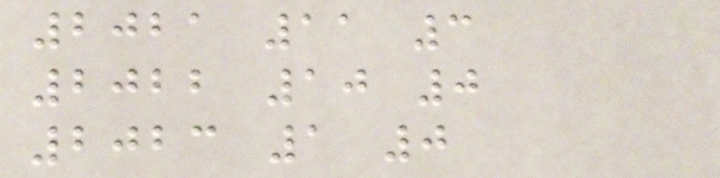2021 11 3
2022 10 0
2023 1 0
